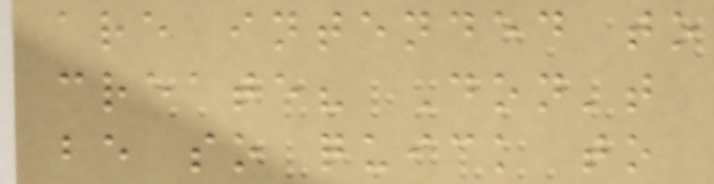are intended to
create? Don't
be so quick to
